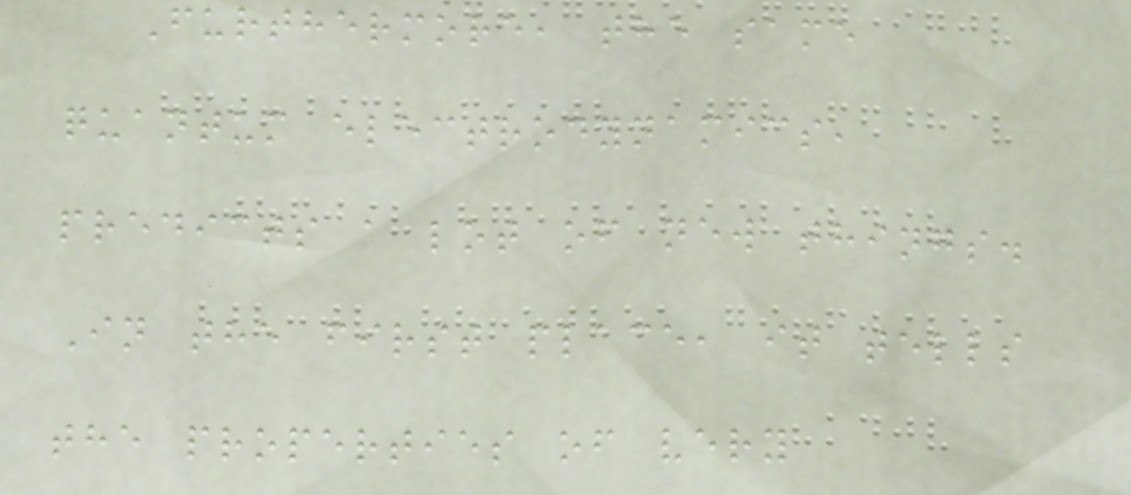Furthermore, the same
quantum electrodynamics,
predicts a lot of new things.
In the first place, it tells
the properties of very
